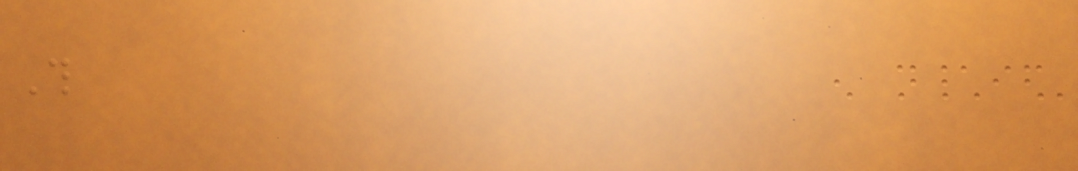This
